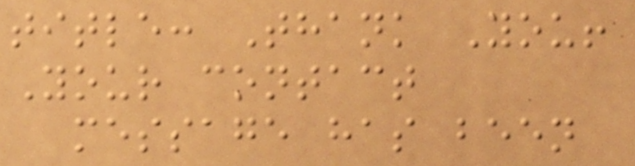title: Thank You!
Your contact
message has been
